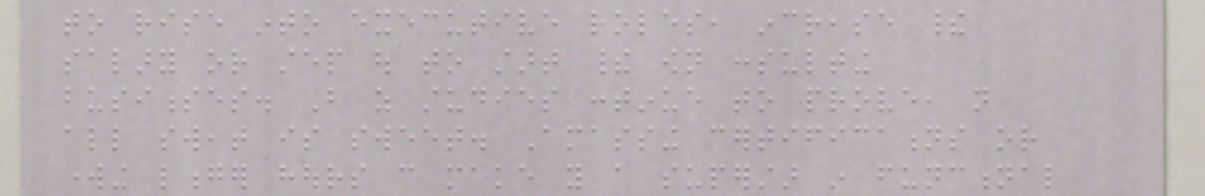to rise into executive roles, increase their
salary or step out to start their own consulting
businesses. But as studies continue to prove, not
all sweat is sweet. Amassing certifications or
working longer hours can make you a superstar in functional
